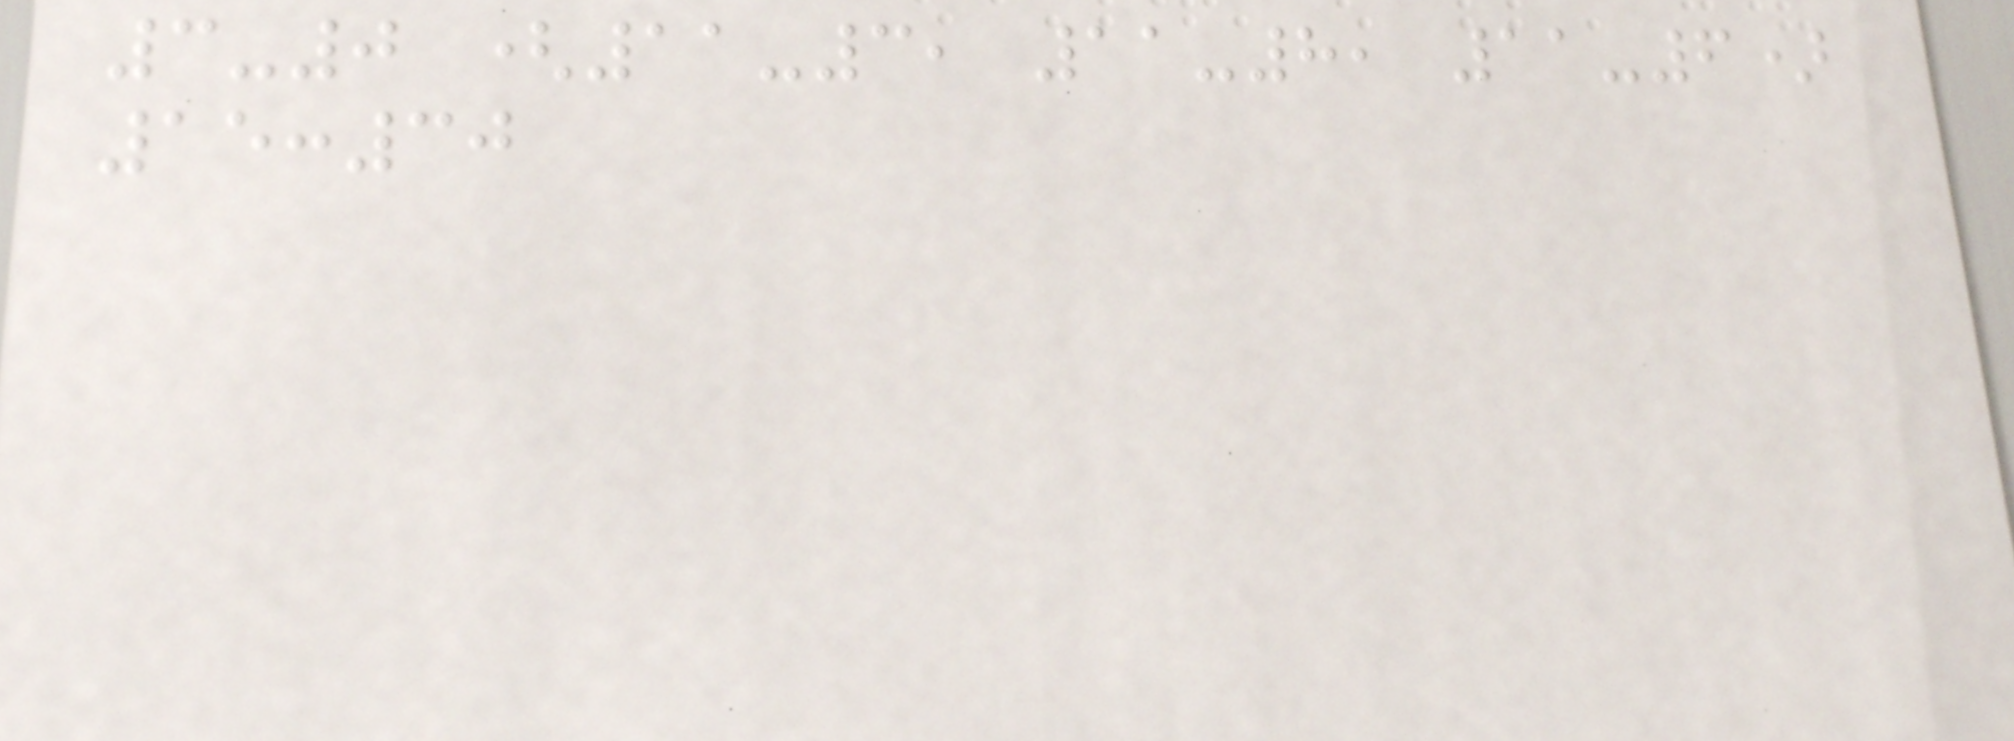3-0 (11-3, 11-8, 11-6)
15:30
